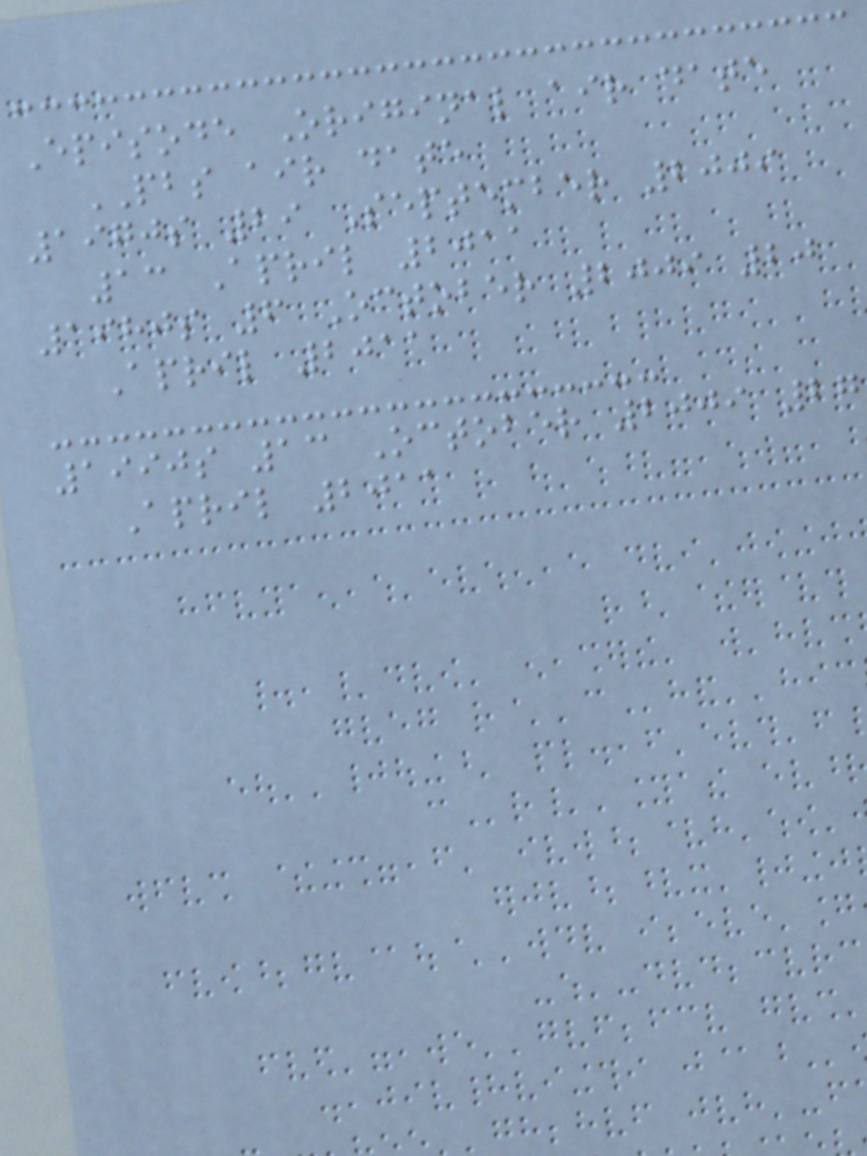Episode Original air date
PBS air date
1970s 29 September 2009
13 April 2011
1980s 6 October 2009 20
April 2011
1990s 13 October 2009 27
April 2011
